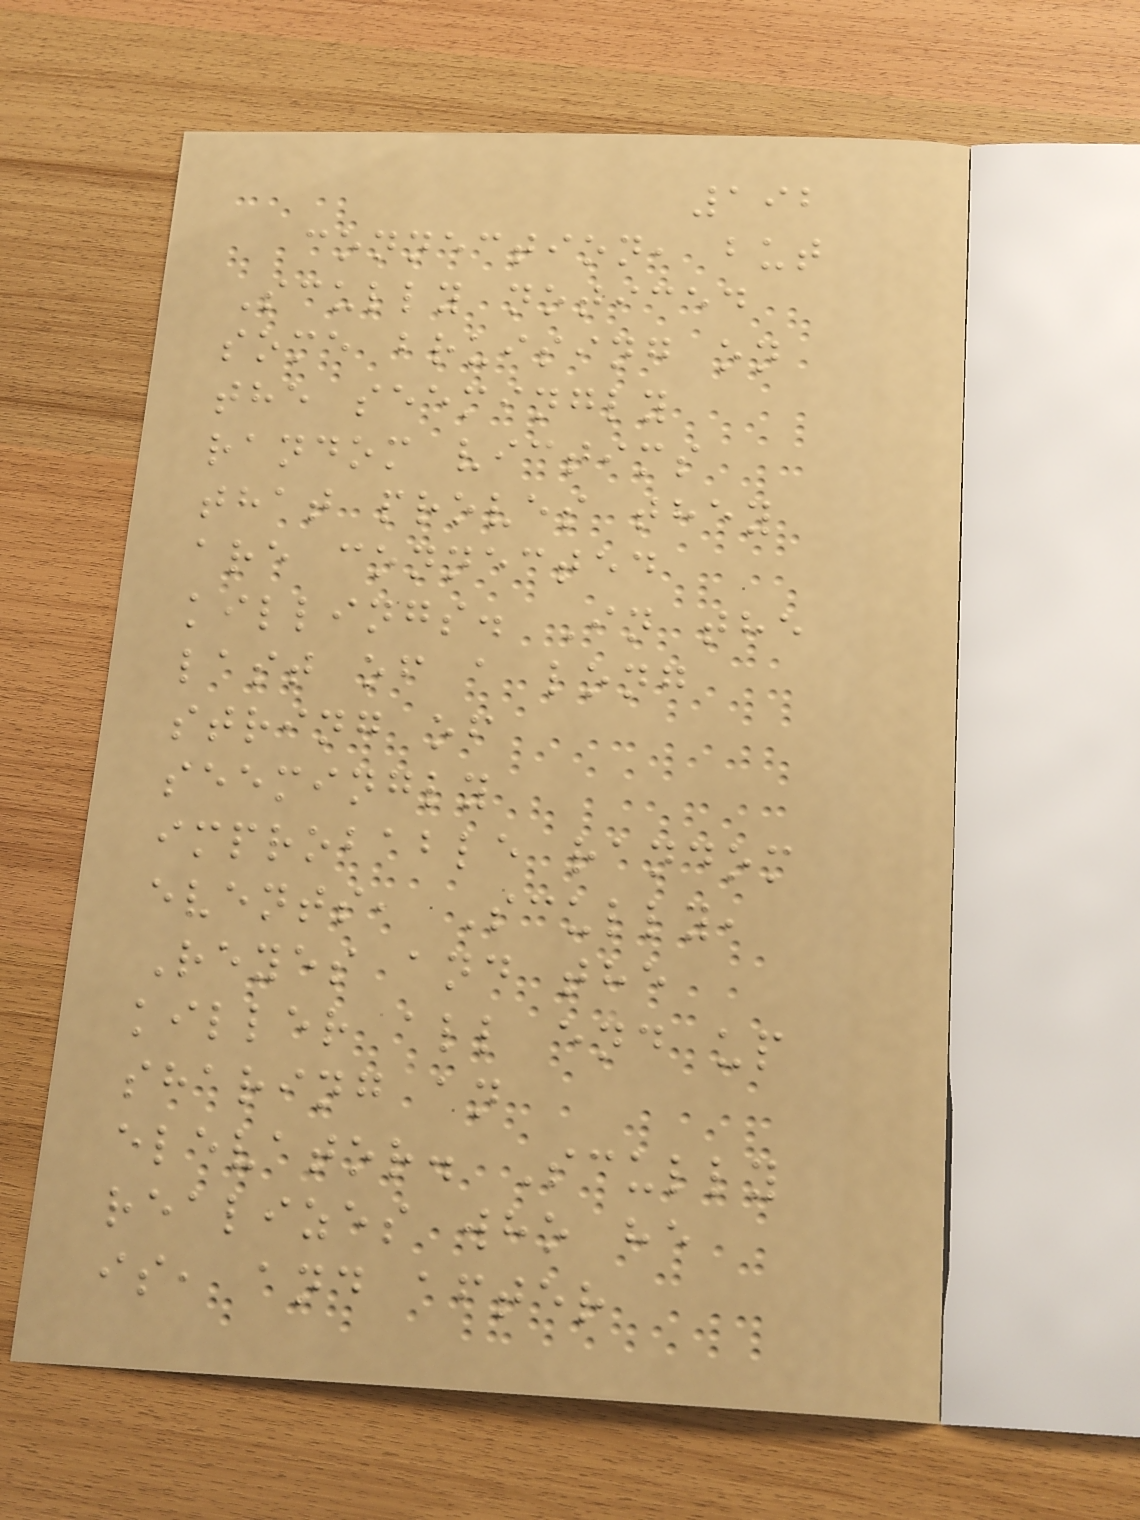192
connection, but
Scully noticed
some bruising on
the seemingly
random victims
that proves they
are connected
killings. In the
last of a long
string of
seemingly
improbable random
events, Scully,
Reyes and the
killer all end up
sharing an
elevator. Scully
realizes who he
is, and after
